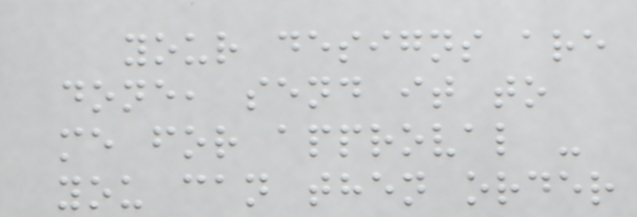your designs are
done, send it to
me for approval -
you can then order
